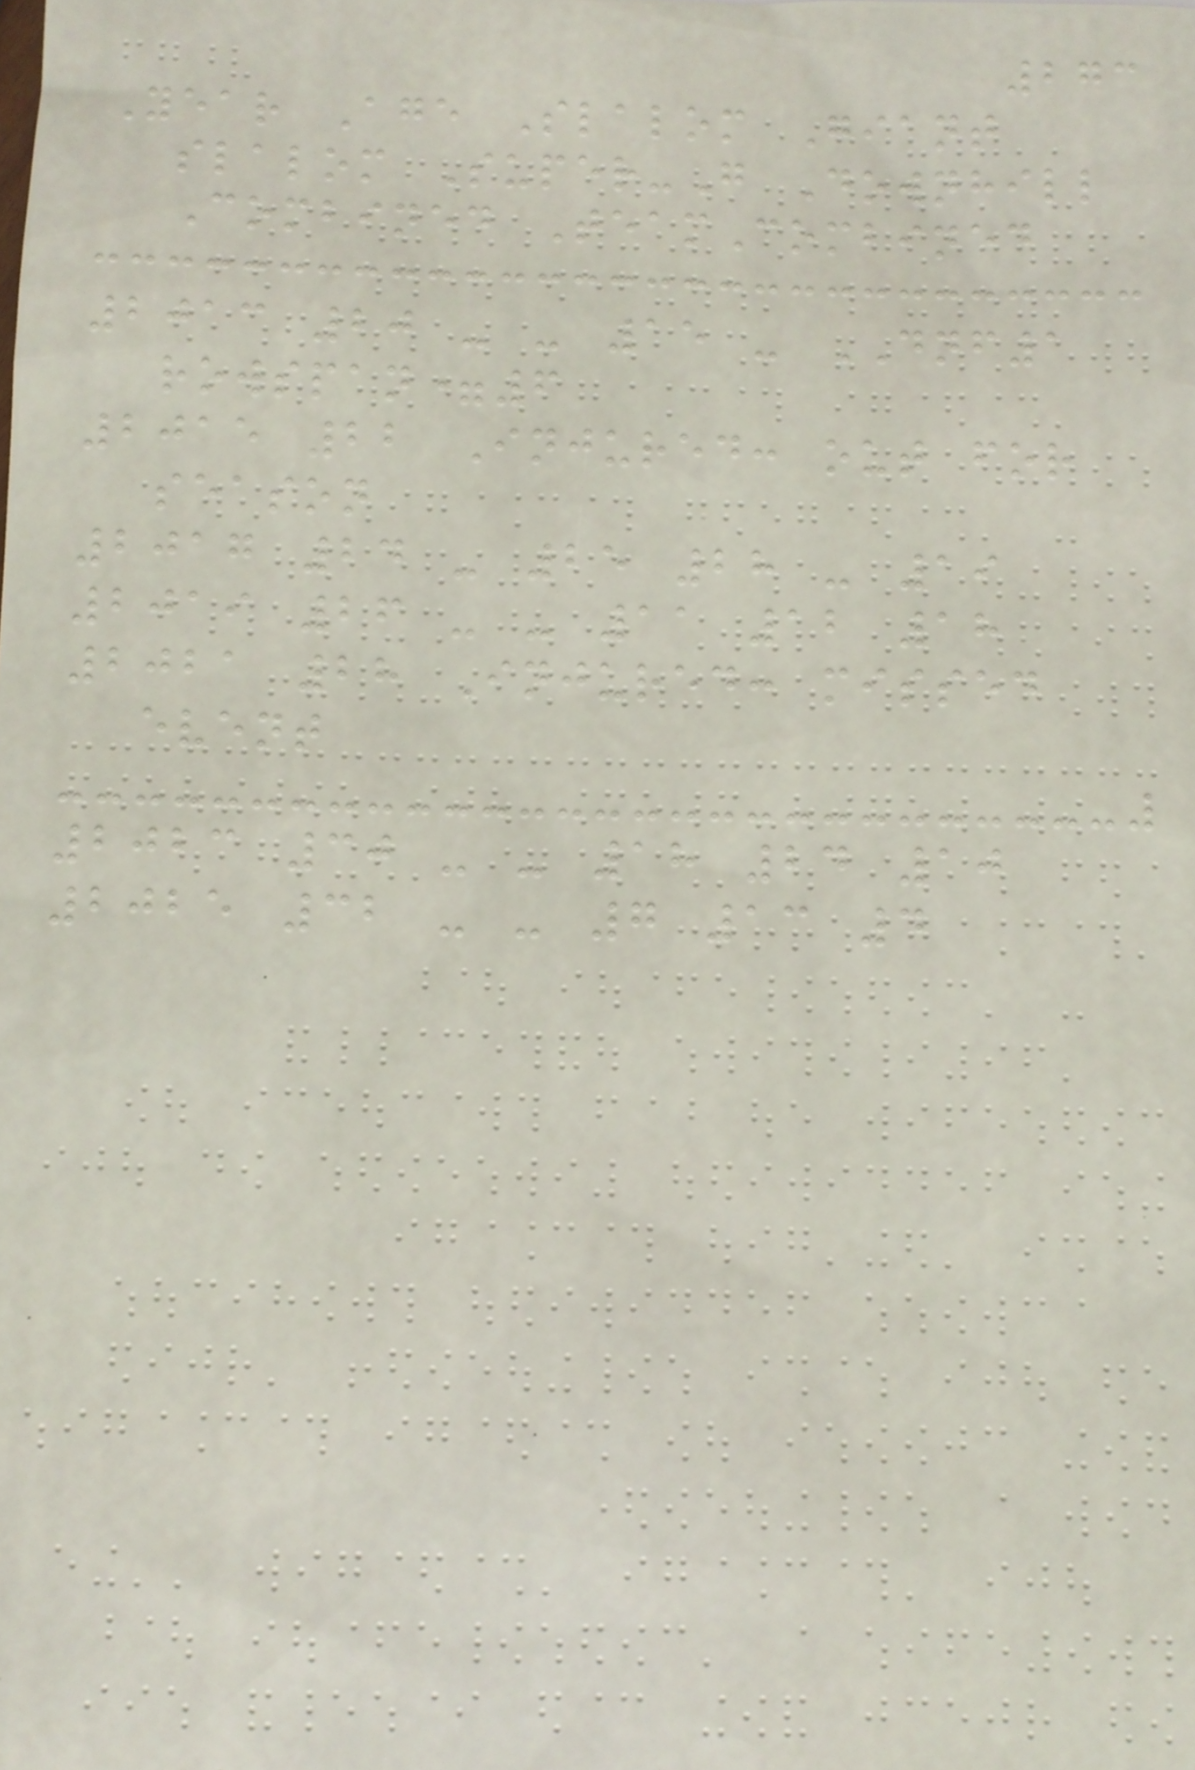273
Year Age Slalom Giant
slalom Super-G Downhill
Combined TeamCombined
2013 20 - - 15 - DNF1
rowspan=6
2015 22 Injured: out for
season
2017 24 - 25 28 - 19
2019 26 - - 11 12 18
2021 28 Injured: missed
event
2023 30 - - 18 24 10
2025 32 - - 7 13 4
